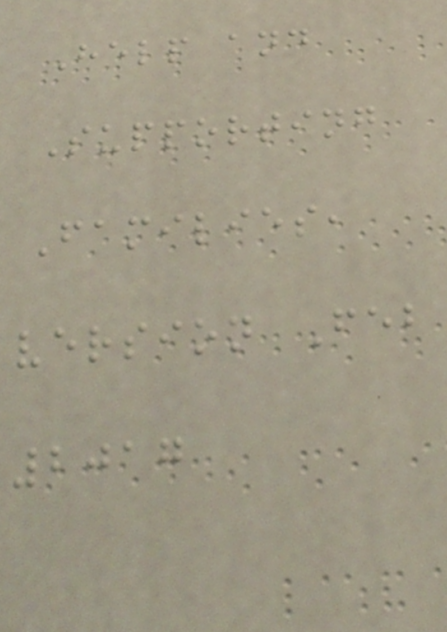Help and
Supporting
Families,
version Feb
2017
